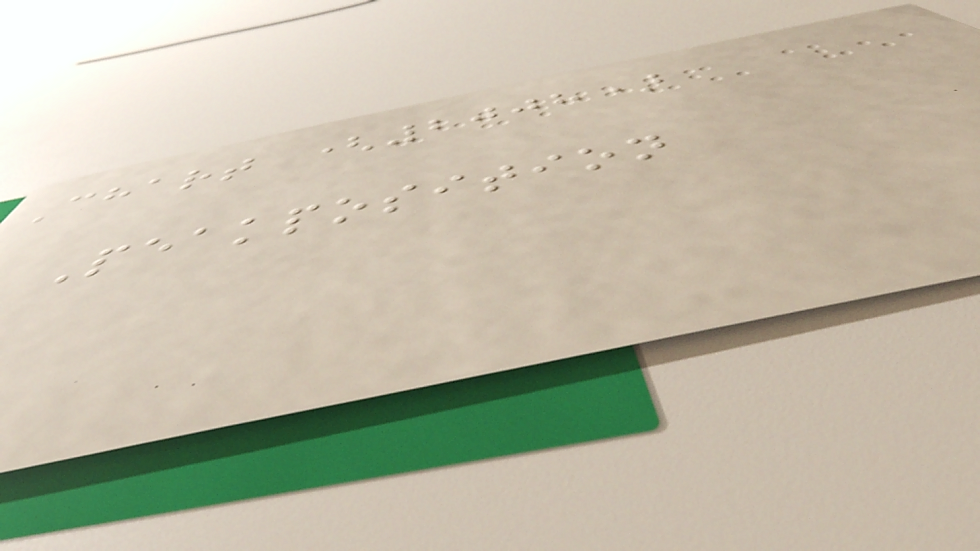Chart (2008)
Peakposition
